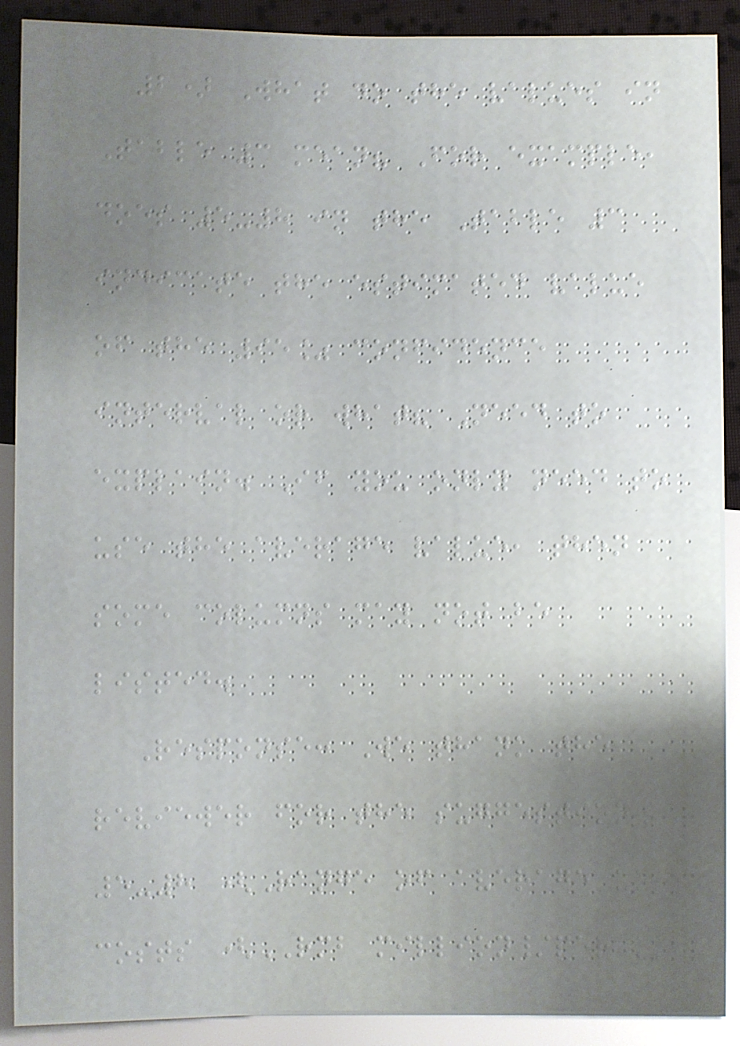2) What do the values in
Table 3 mean? For example,
does 5-8 in the Table 3
indicate the estimated value
of the 95% confidence
interval or what? Need to
explain. If you only need to
use the average value, then
some columns may not be
listed.
Response: We thank the
reviewer for the suggestion.
5-8 (Range of average unit
costs (RMB million/per km
